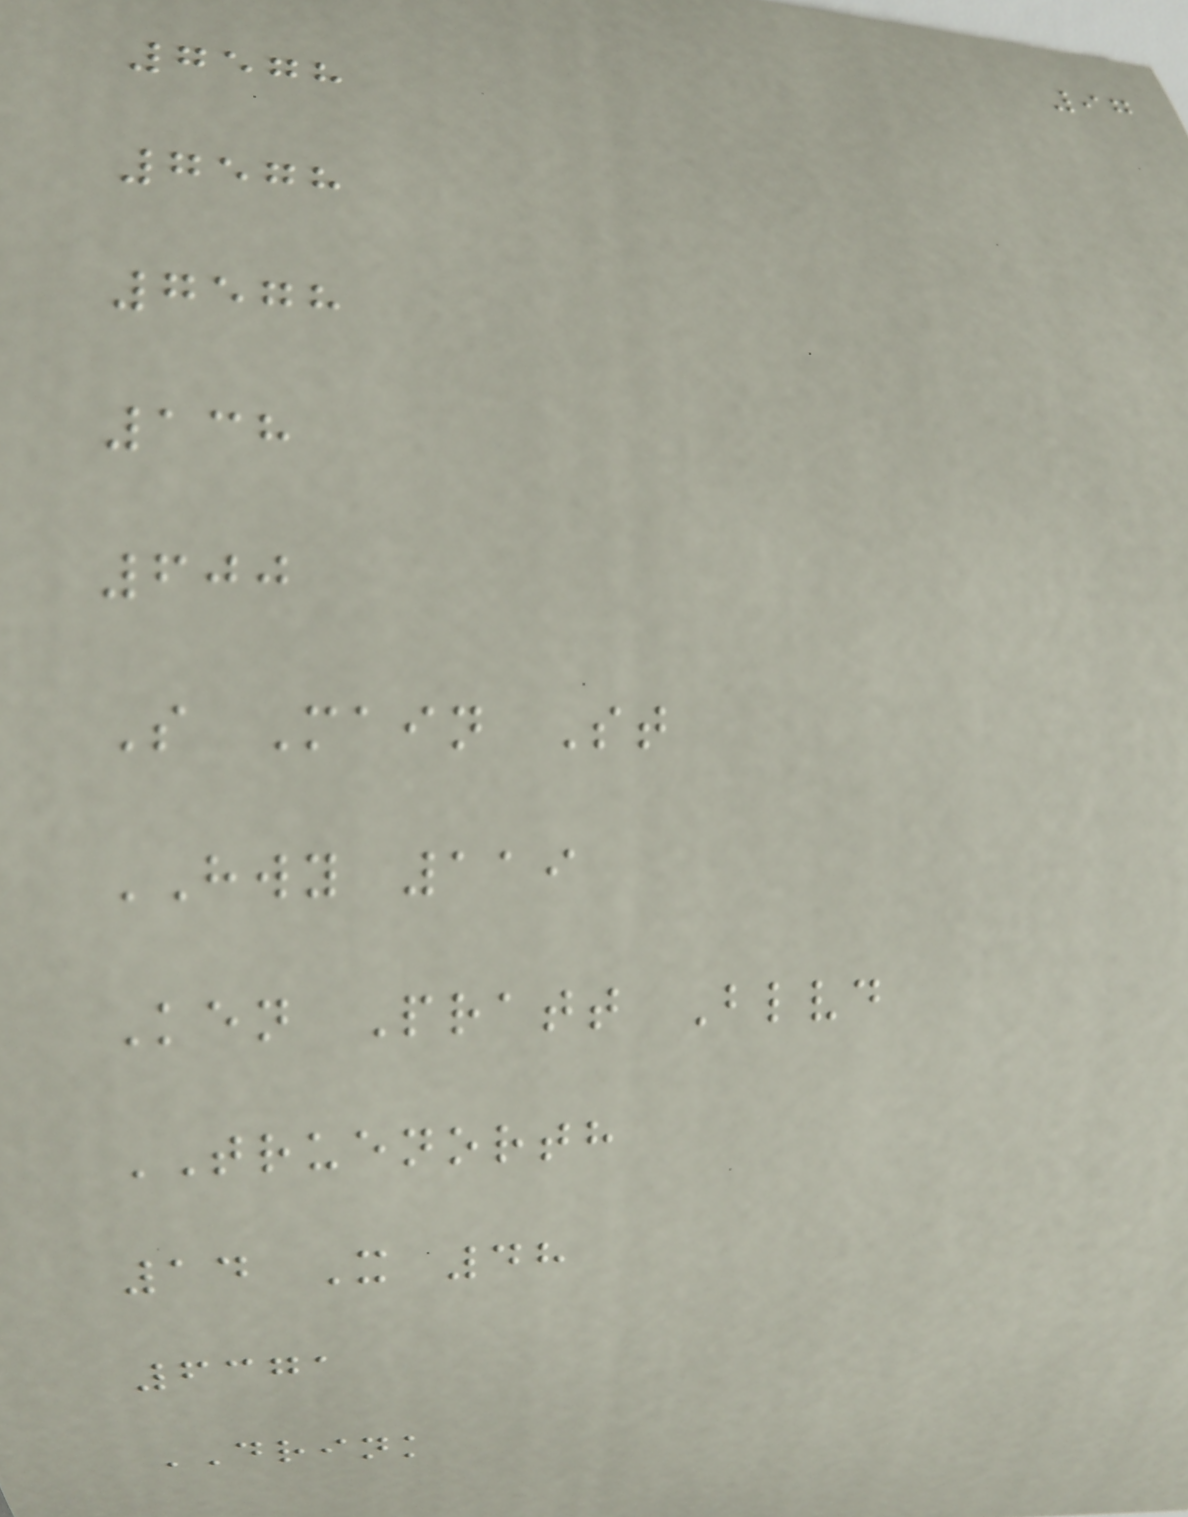97
7578
7578
7578
138
600
S Main St
HWY 119
Ken Pratt Blvd
TRUENORTH
14 X 48
6371
DRINK
